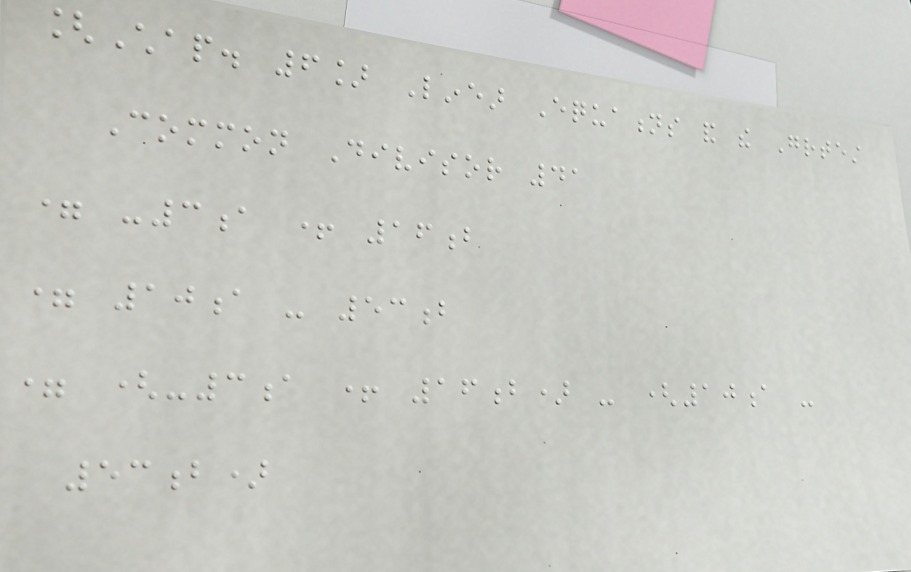[Chap. 6] Linear Equations and the Greatest
Common Divisor 41
= -3a + 16b
= 10a - 53b
= (-3a + 16b) - (10a -
53b)
